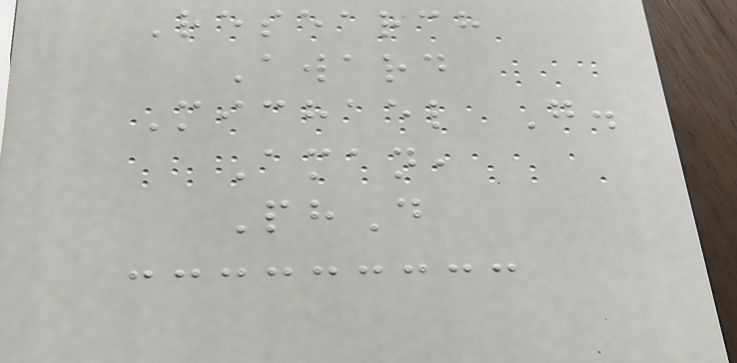Research
Award
Michael G.
Aman,
PhD
